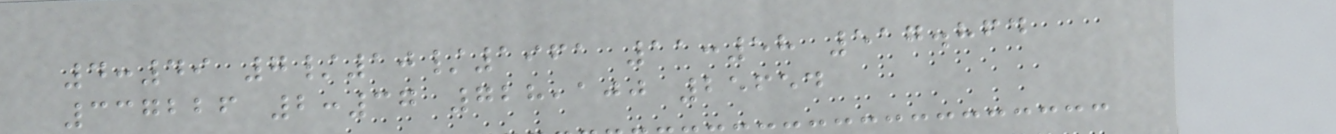4:49 7/10/1961 11:58 517.864
337226 2:37 728,100 25654
